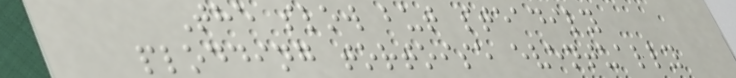The slow but steadily
plodding tortoise eventually
